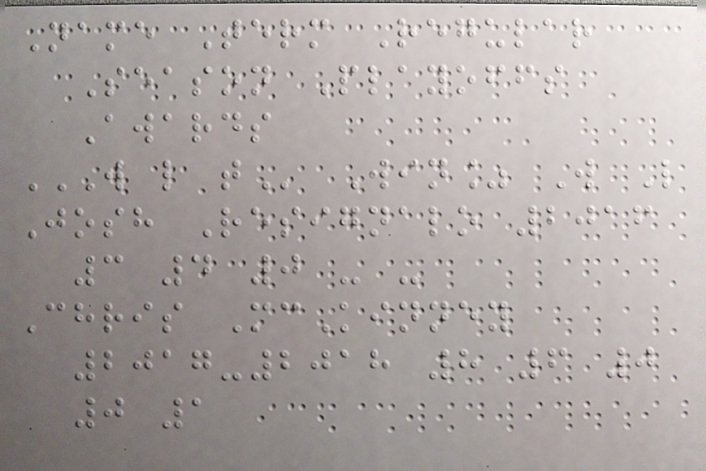Name Term Regular
Season Playoffs
Awards
W L T Win% W L
Josh Resignalo 2016
3 4 0 - -
Chris McKinney
2017-2018 8 6 0
0 1
